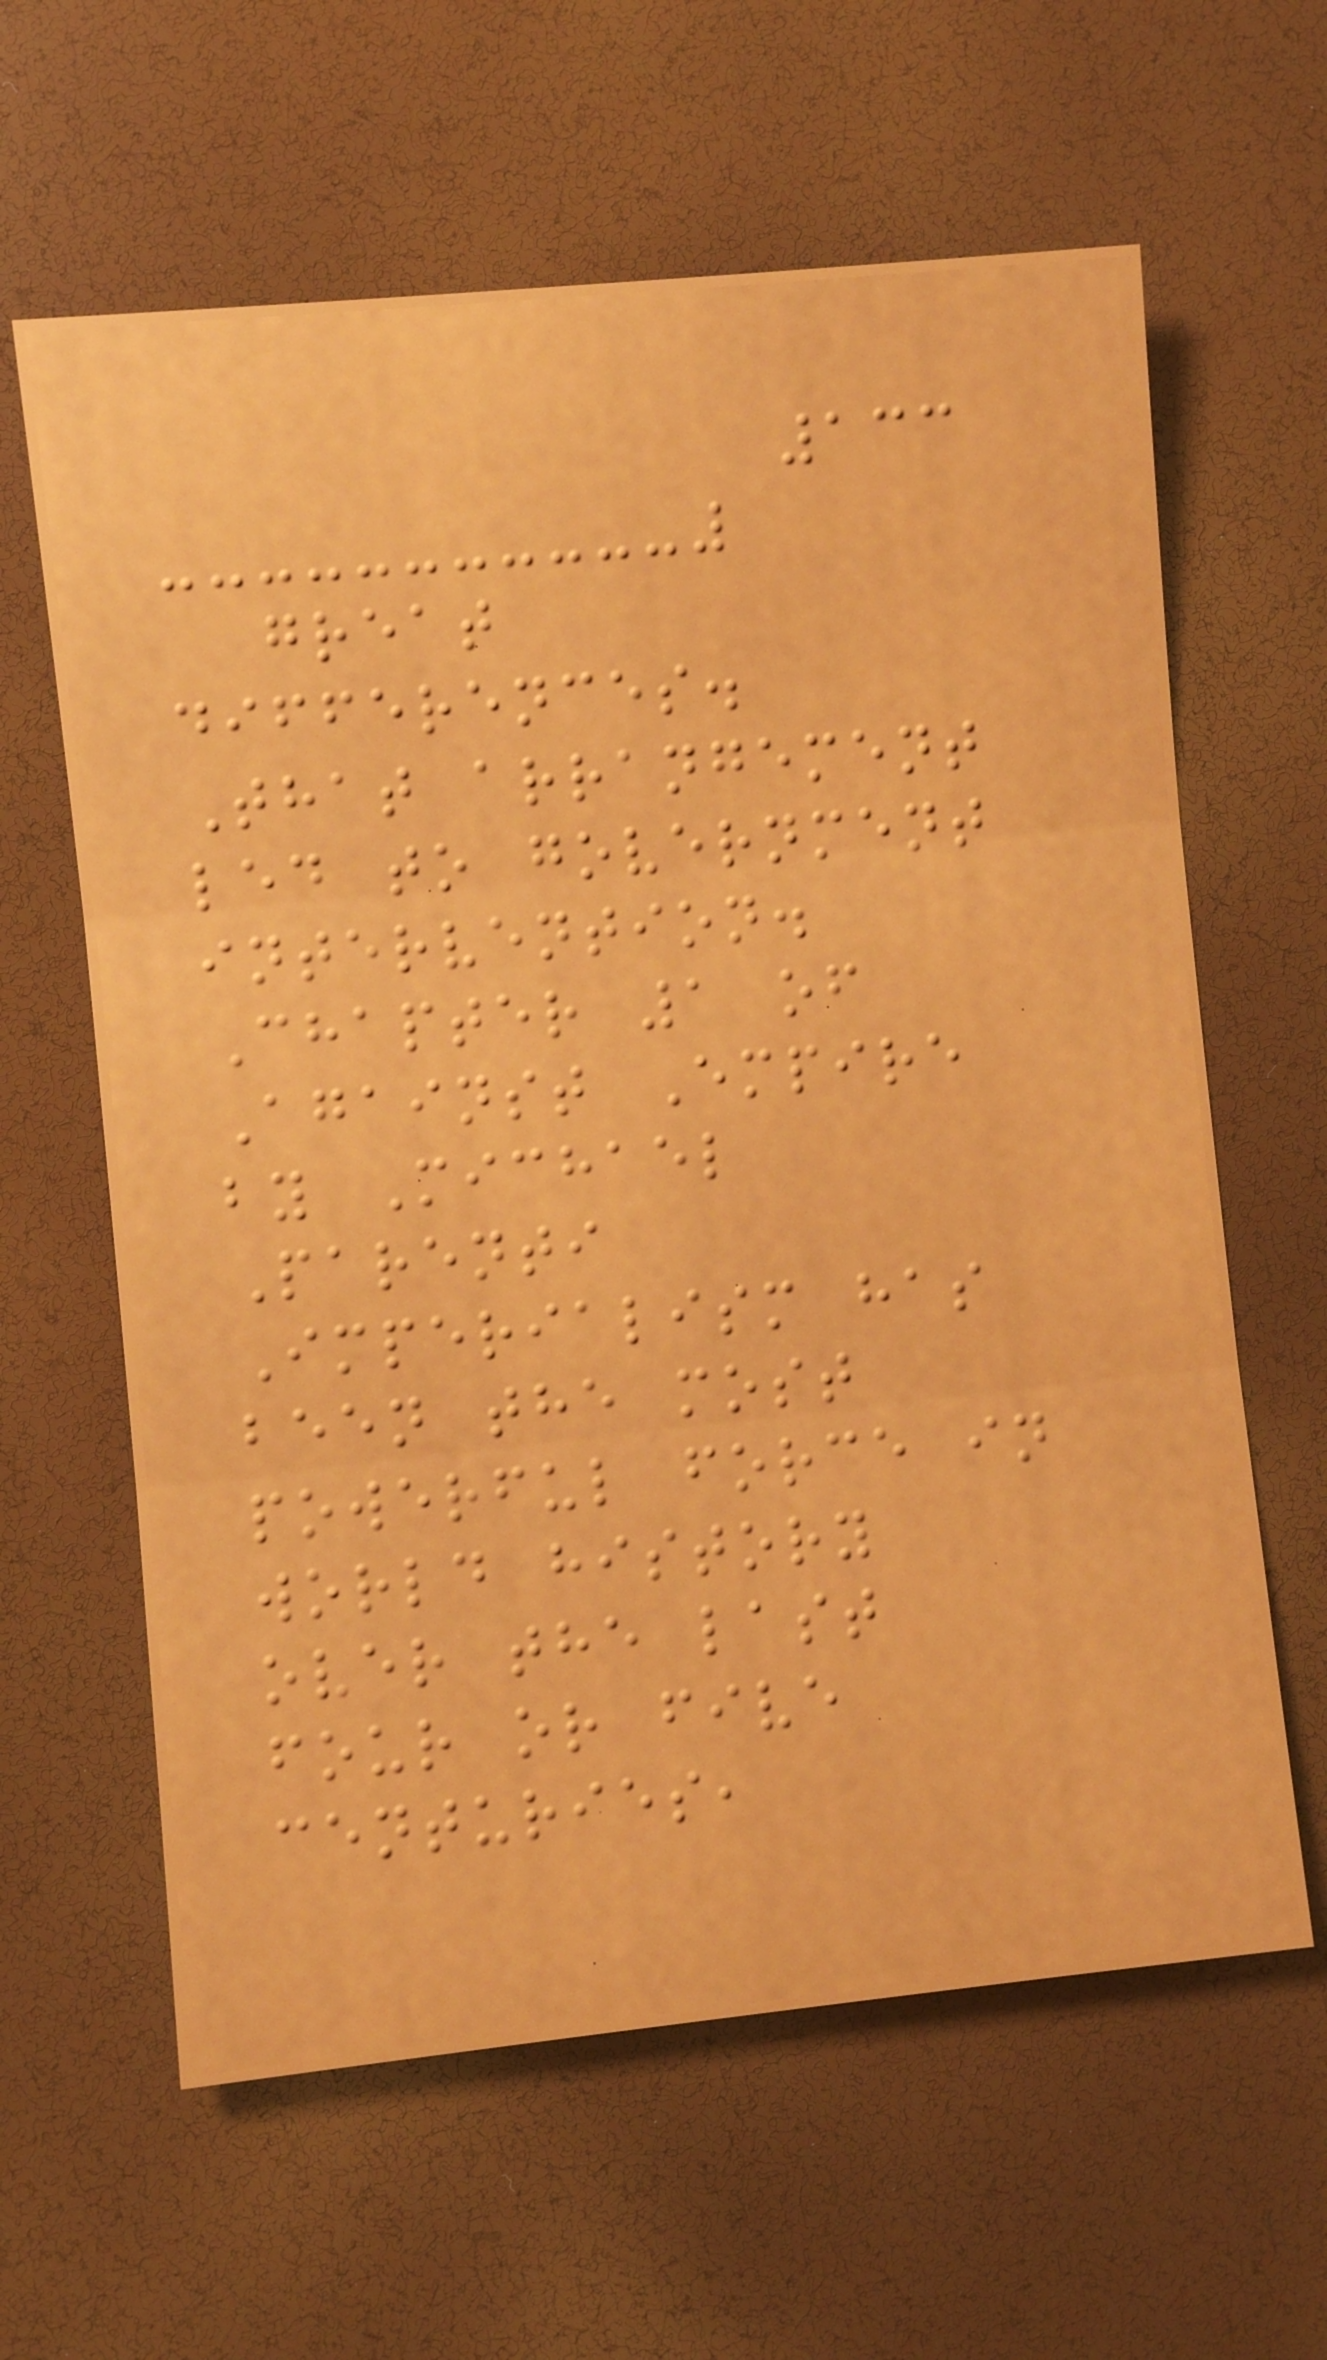133
great
differences.
That arrangement
led to government
intervention.
Chapter 1 of
Against Empire
by Michael
Parenti
Imperialism has
been the most
powerful force in
world history
over the last
four or five
centuries,
